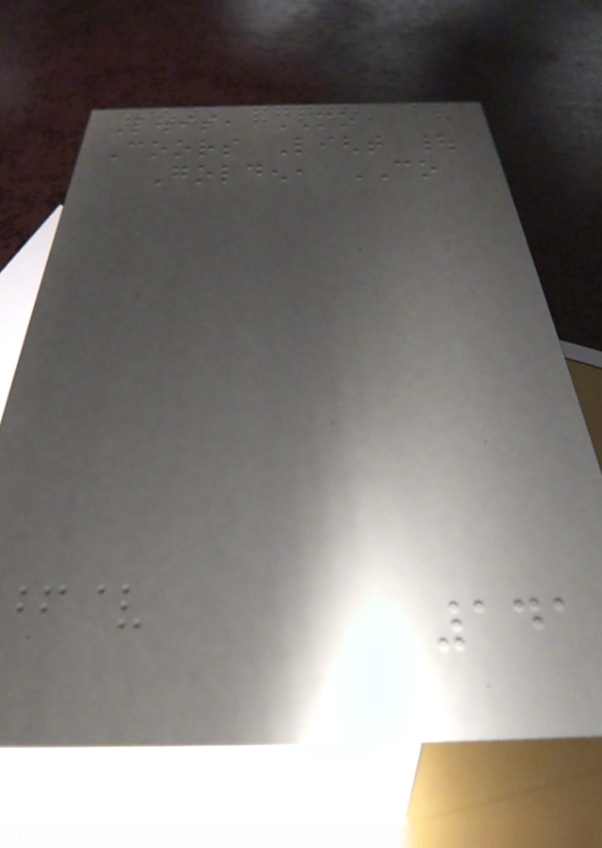Louis, MO
Coors Light |
Golden, CO
141
